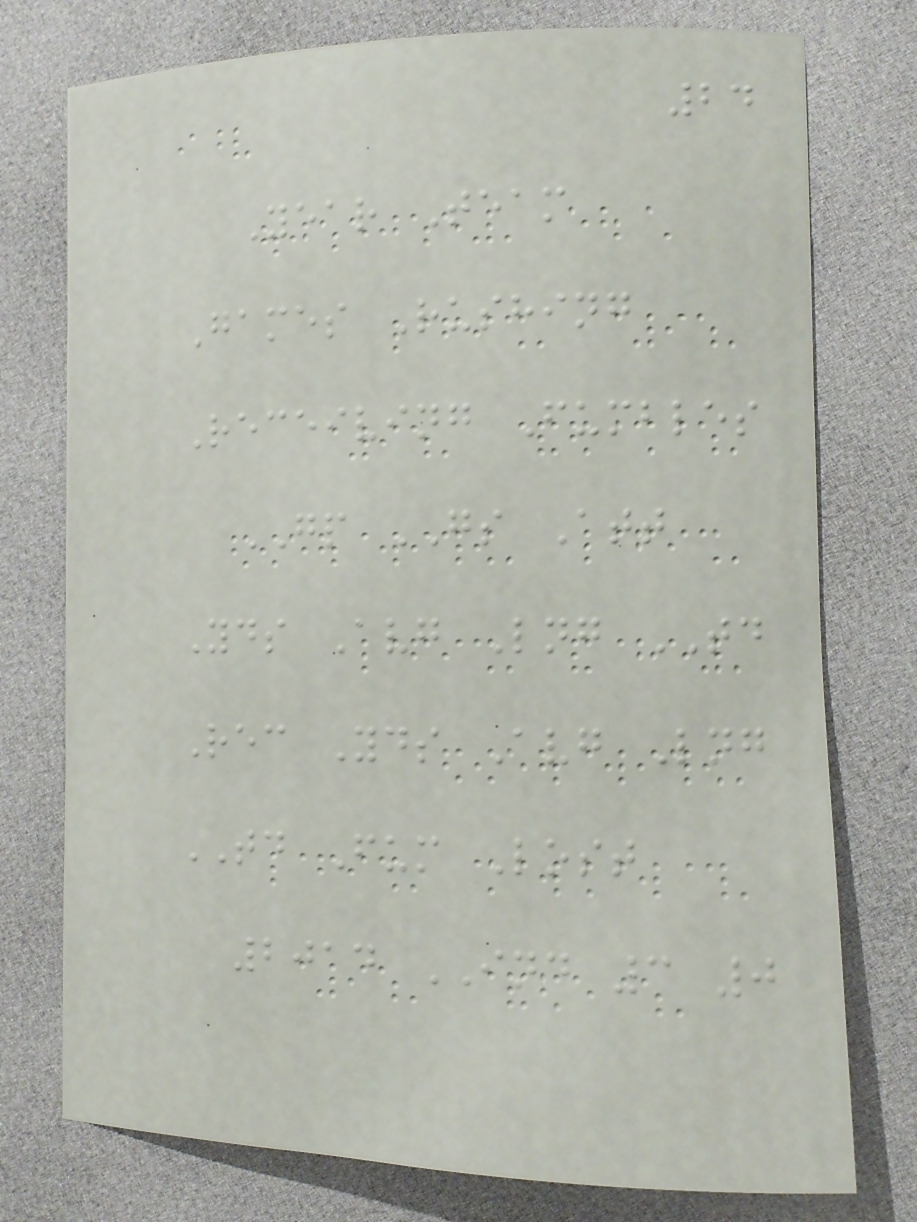24
Year Team
Games Rushing
Receiving Fumbles
GP GS Att
Yds Avg Lng TD
Rec Yds Avg Lng
TD Fum Lost
2014 IND 3 0
